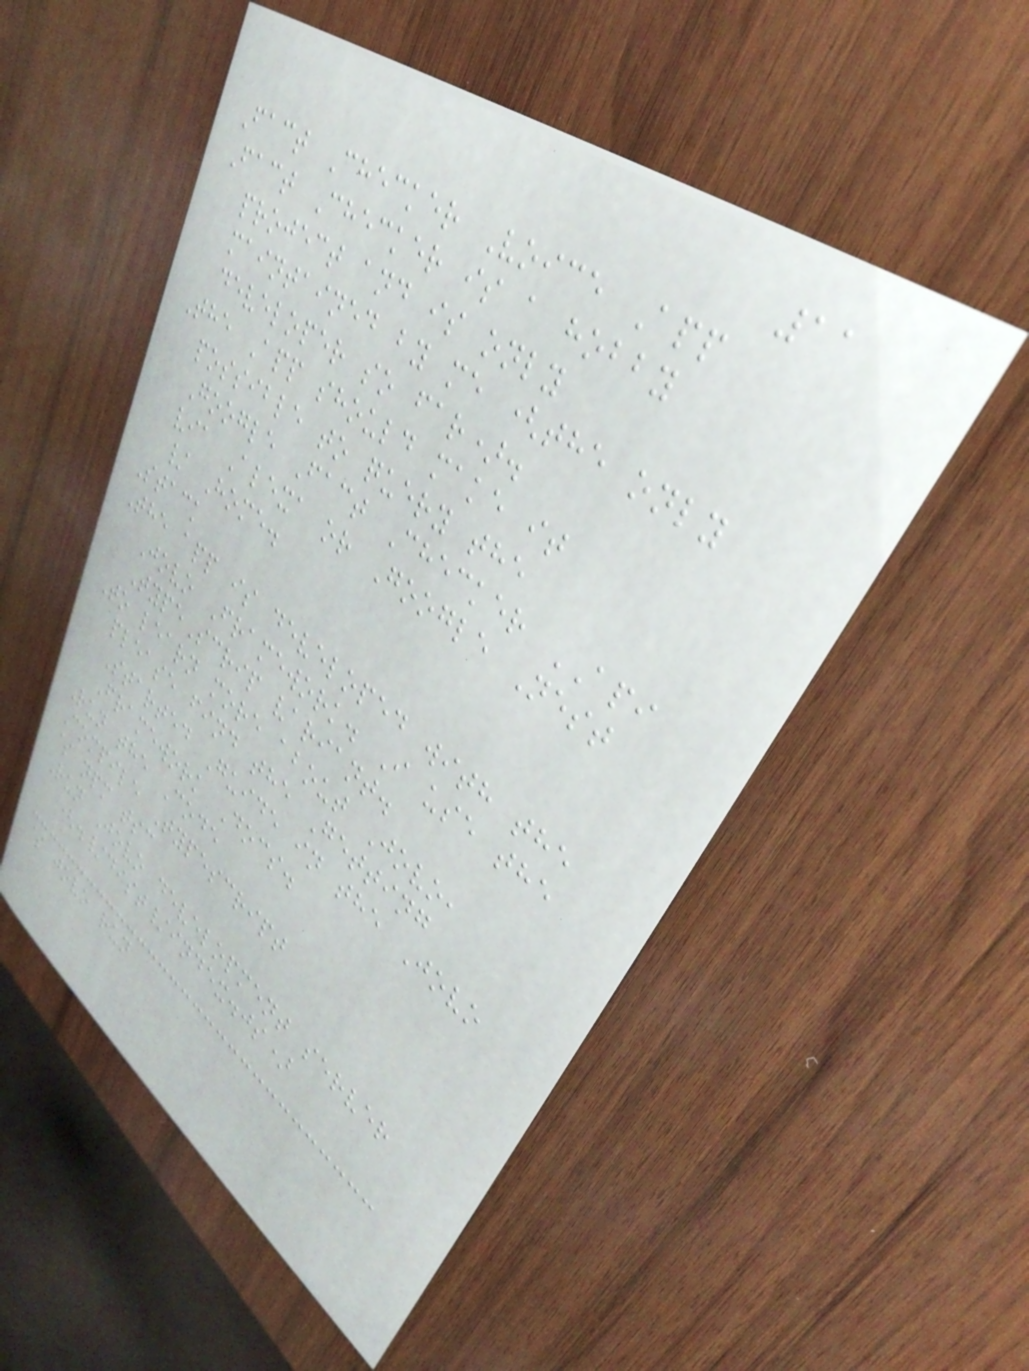11
Fact Checker Voice App
Fact Checker is a hobby
project and is only
maintained by me (the only
developer so far).
The App should make it
possible to query the
Google Fact Checker API
via Alexa or Google Nest
/ Home.
Stack
The app is developed with the
Jovo Framework. I use the
TypeScrip variant.
To learn more about Jovo,
please find the Getting
Started Guide in the Jovo
Framework Docs.
Run the Code
Compile Typescript
$ npm tsc
Run Jovo development server
(./dist/index.js)
$ jovo run
